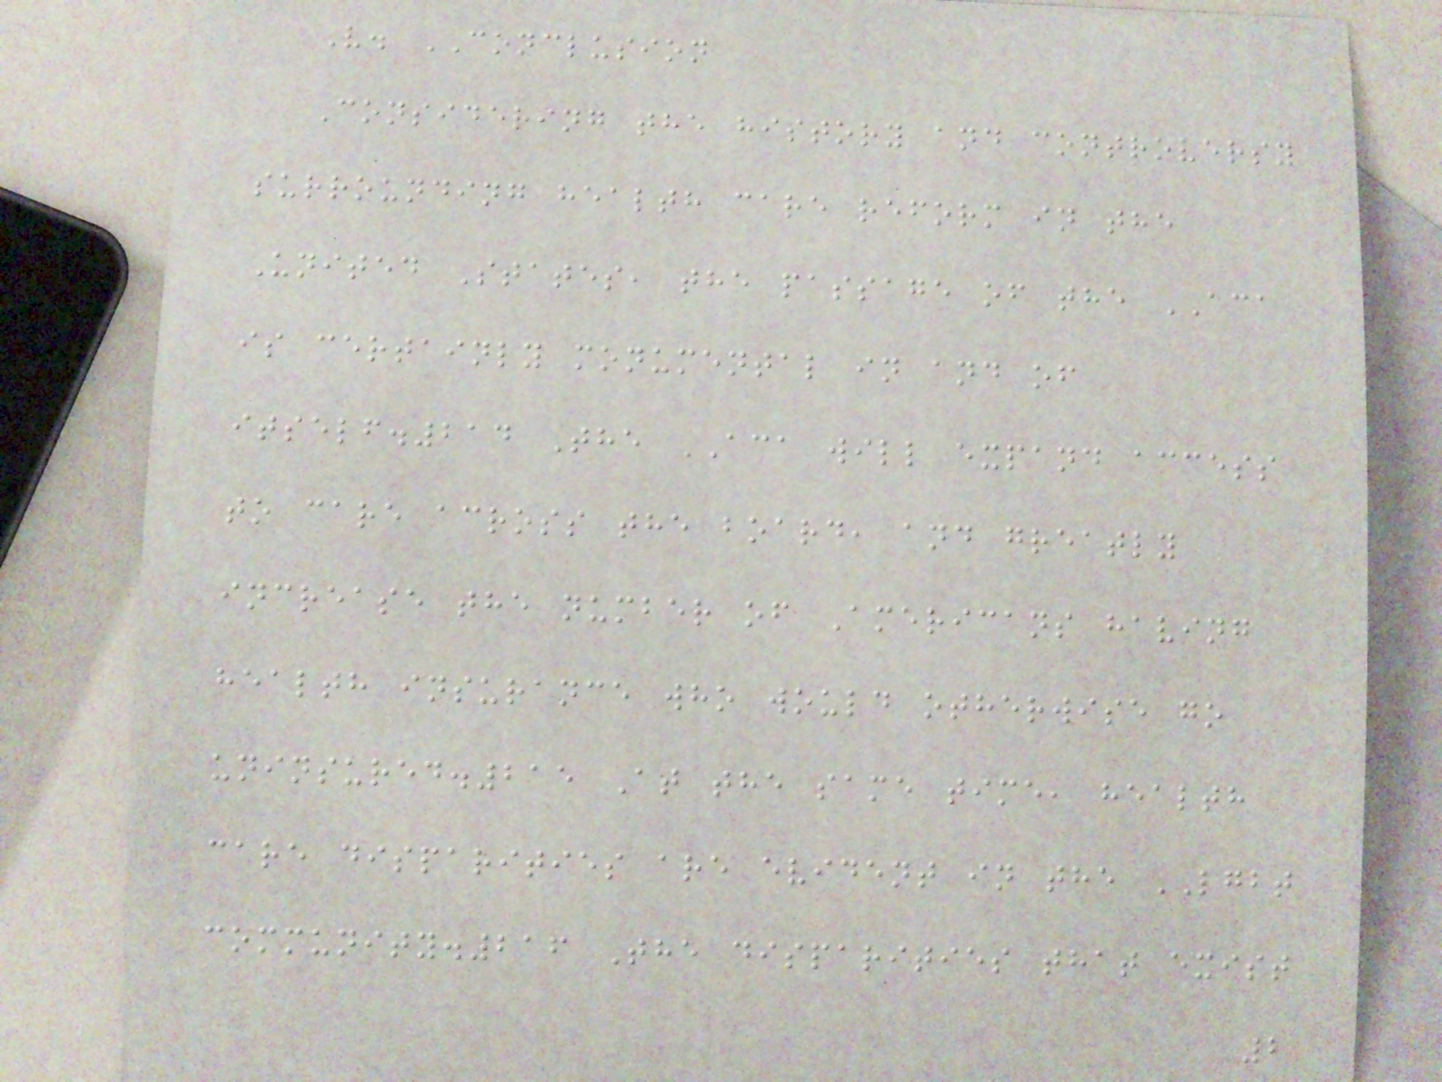V. CONCLUSION
Considering the history and controversy
surrounding health care reform in the
United States, the passage of the ACA
is certainly monumental in and of
itself.214 The ACA will expand access
to care across the board, and greatly
increase the number of Americans having
health insurance who would otherwise go
uninsured.215 At the same time, health
care disparities are evident in the LGBT
community.216 The disparities that exist
2
